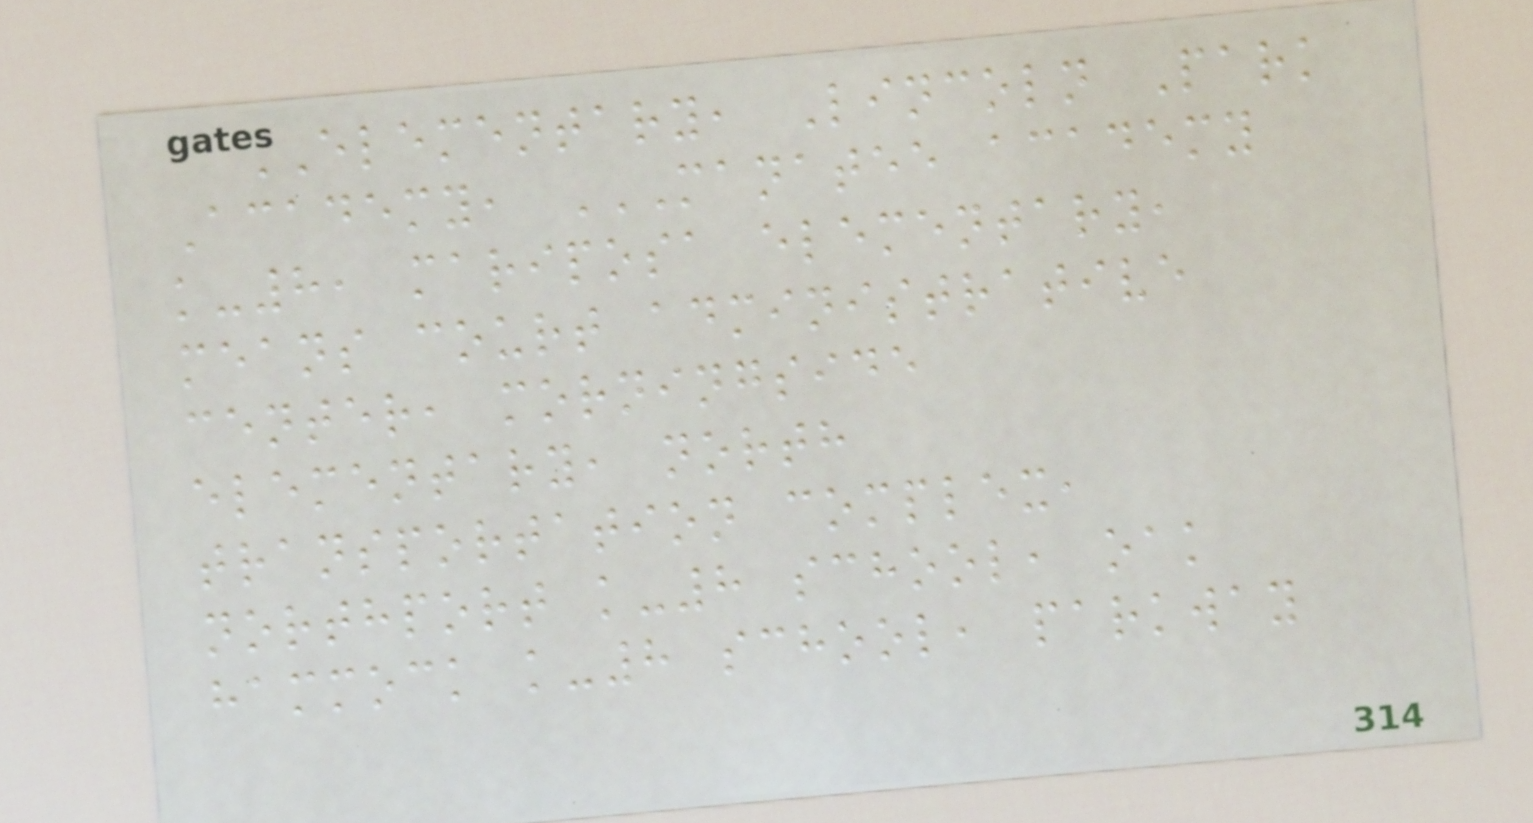ELEMENTARY, Lincoln Park
Academy, MANATEE ACADEMY
K-8, MARIPOSA ELEMENTARY,
MEANS COURT ADMINISTRATIVE
CENTER, MORNINGSIDE
ELEMENTARY, NORTH
TRANSPORTATION COMPLEX,
NORTHPORT K-8 SCHOOL, OAK
HAMMOCK K-8 SCHOOL, PARKWAY
